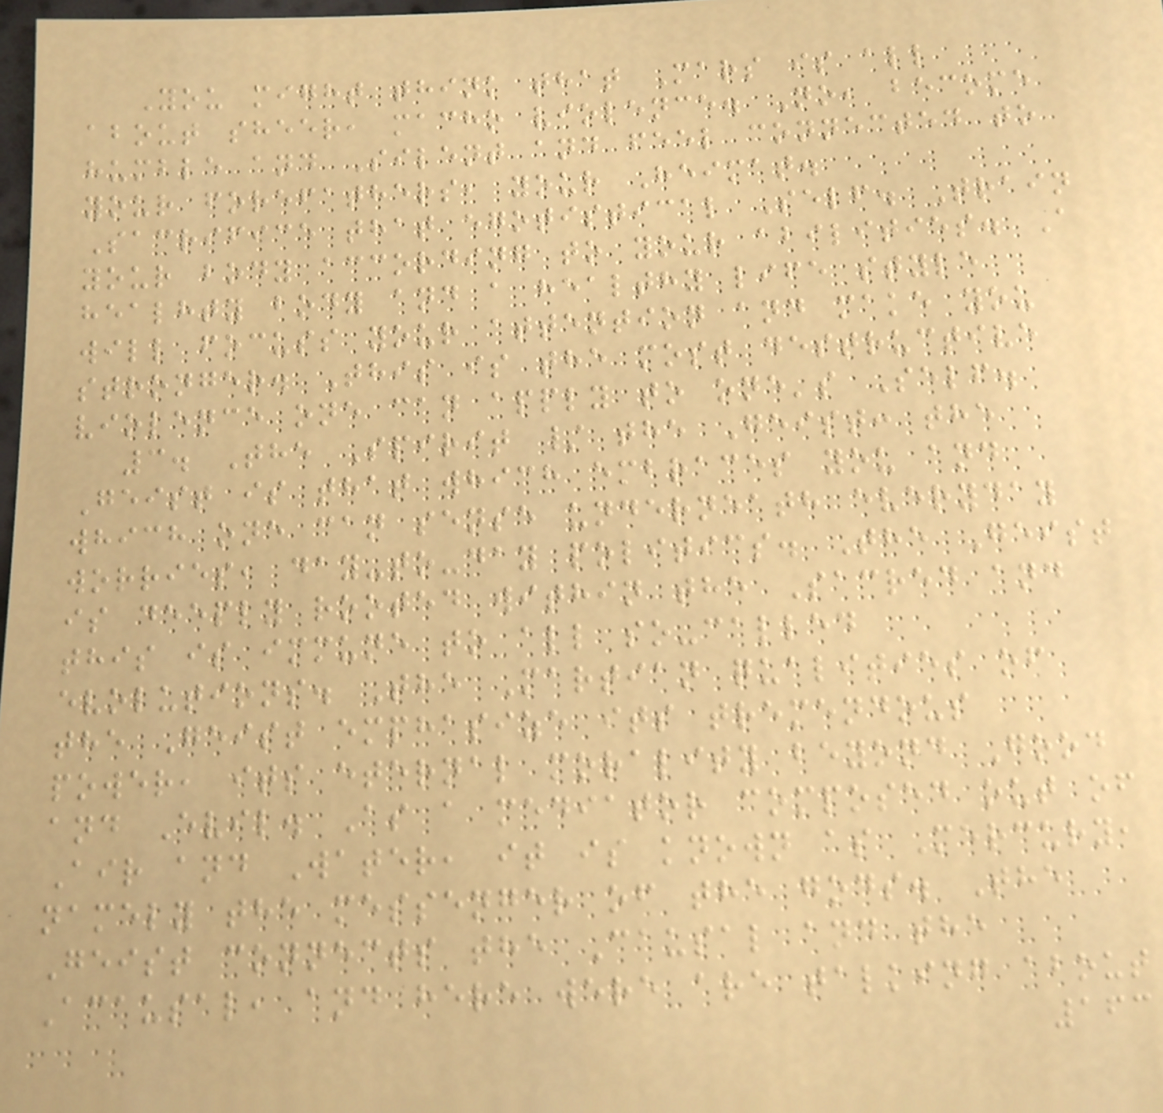You might think that Mars is all
about sheer, macho violence. No, become
humble and Silent and feel connected to
your forefathers, your Heimat.
Sacrifice that egotistical Self. Train
your body according to your abilities. A
healhty body and a healthy life style
will focuss your attention and make you
stronger. This is the most destructive
violence one can apply to one's Self.
3. The Spirit / the Geist: the
Geist is that which embraces you and
which one can sense underneath everyday
worries, day-to-day politics. The Geist
is deeply rooted within the Sacred and
this is immune to all so-called
evolutions. The Martian qualities of
the Geist emphasize its tremendous
power, its eternal morality beyond Good
and Evil. As a mediator composed out of
Air and Water, it is known as Mercury,
namely the messenger of the gods. The
Geist connects the Causal and the
Acausal, and here were are talking about
163
